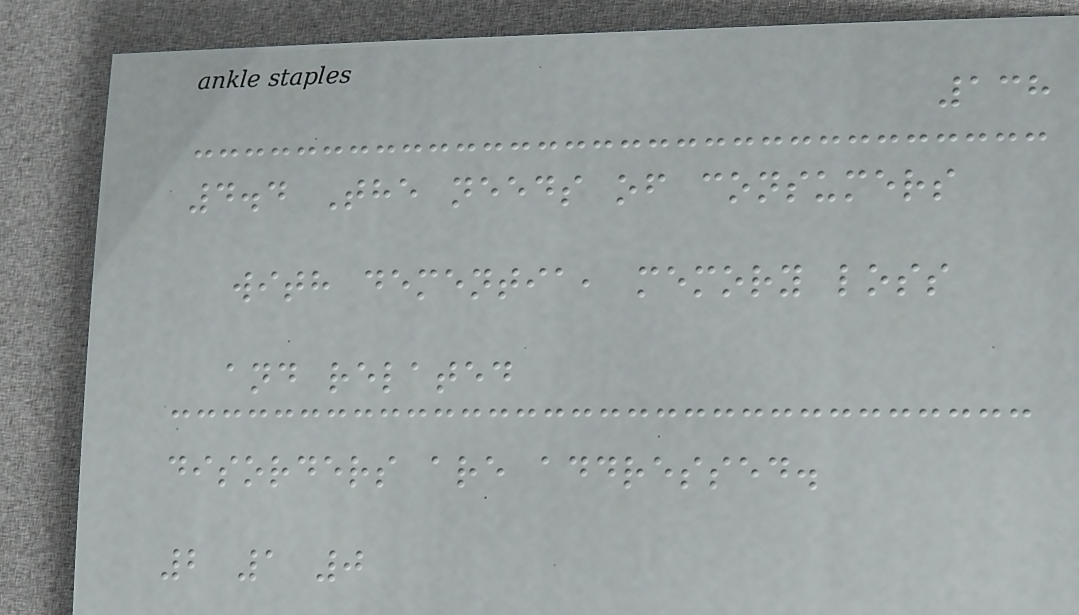138
4.4 The needs of consumers
with dementia, memory loss
and related
disorders are addressed.
2 1 0
